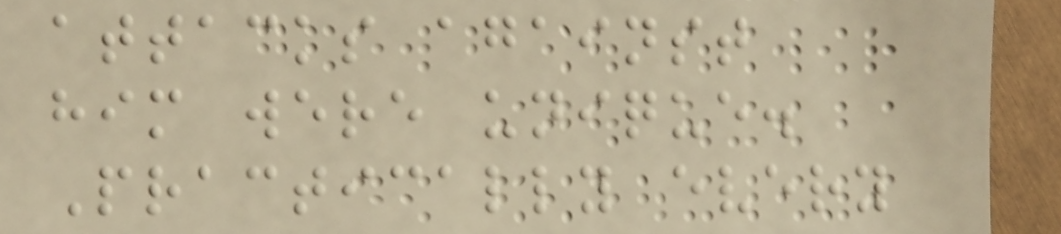attacks against
him were unique.
Practically every
